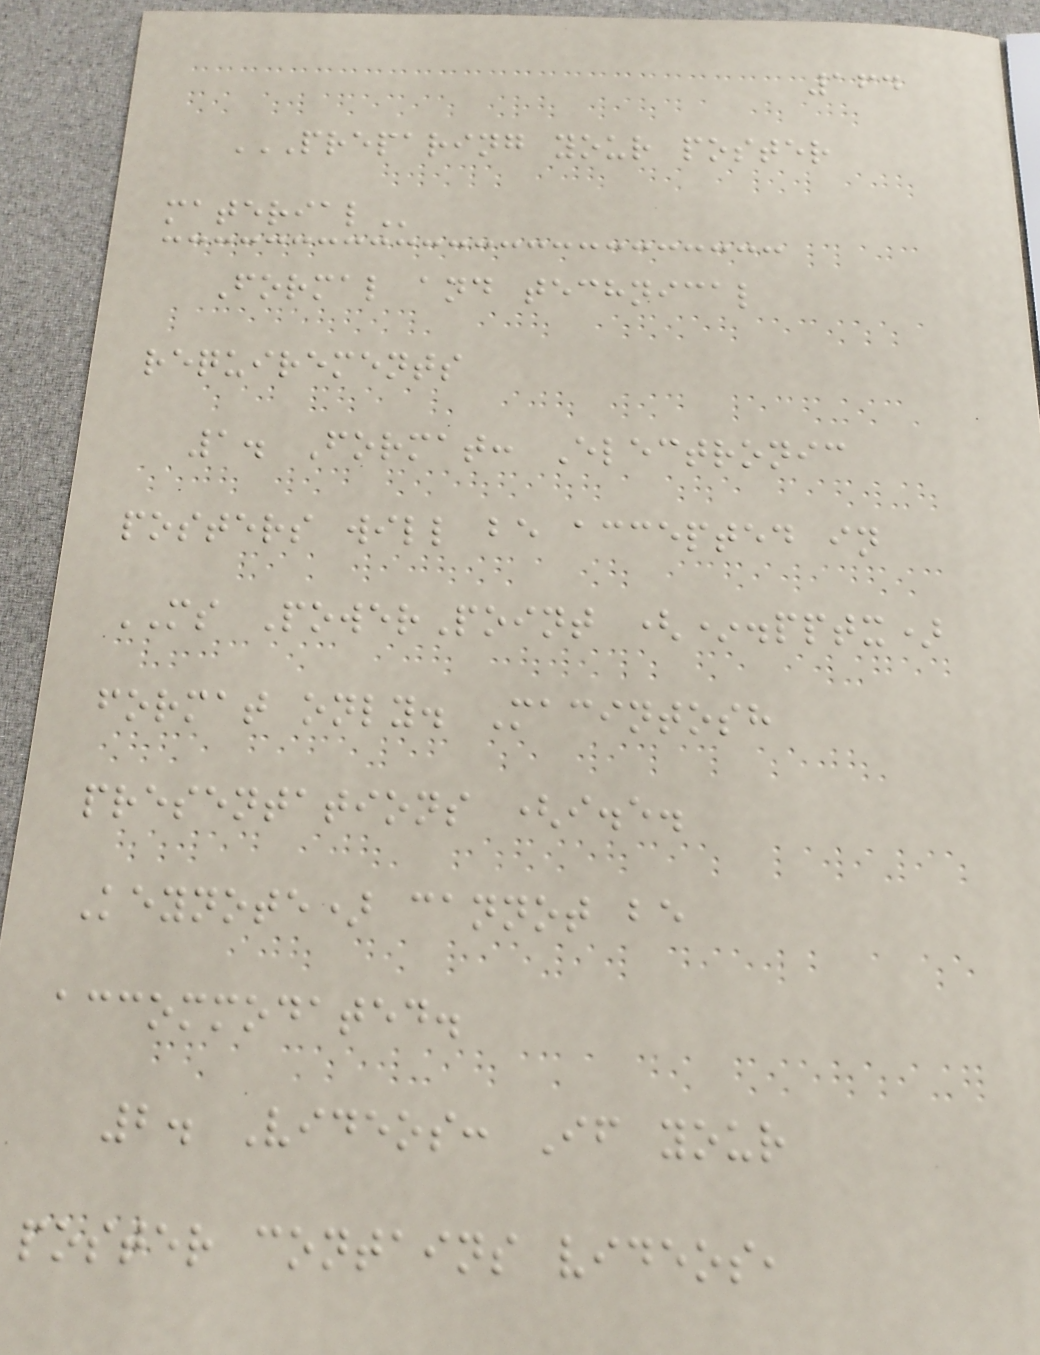164
PREPARING YOUR POSTER
MATERIAL
Formal and technical
requirements
1. Format: Electronic
posters will be accepted in
MS PowerPoint (*.pptx)
format only. Macintosh
presentations (i.e.
Keynote) cannot be
accommodated.
2. Videos: If your
poster contains videos,
